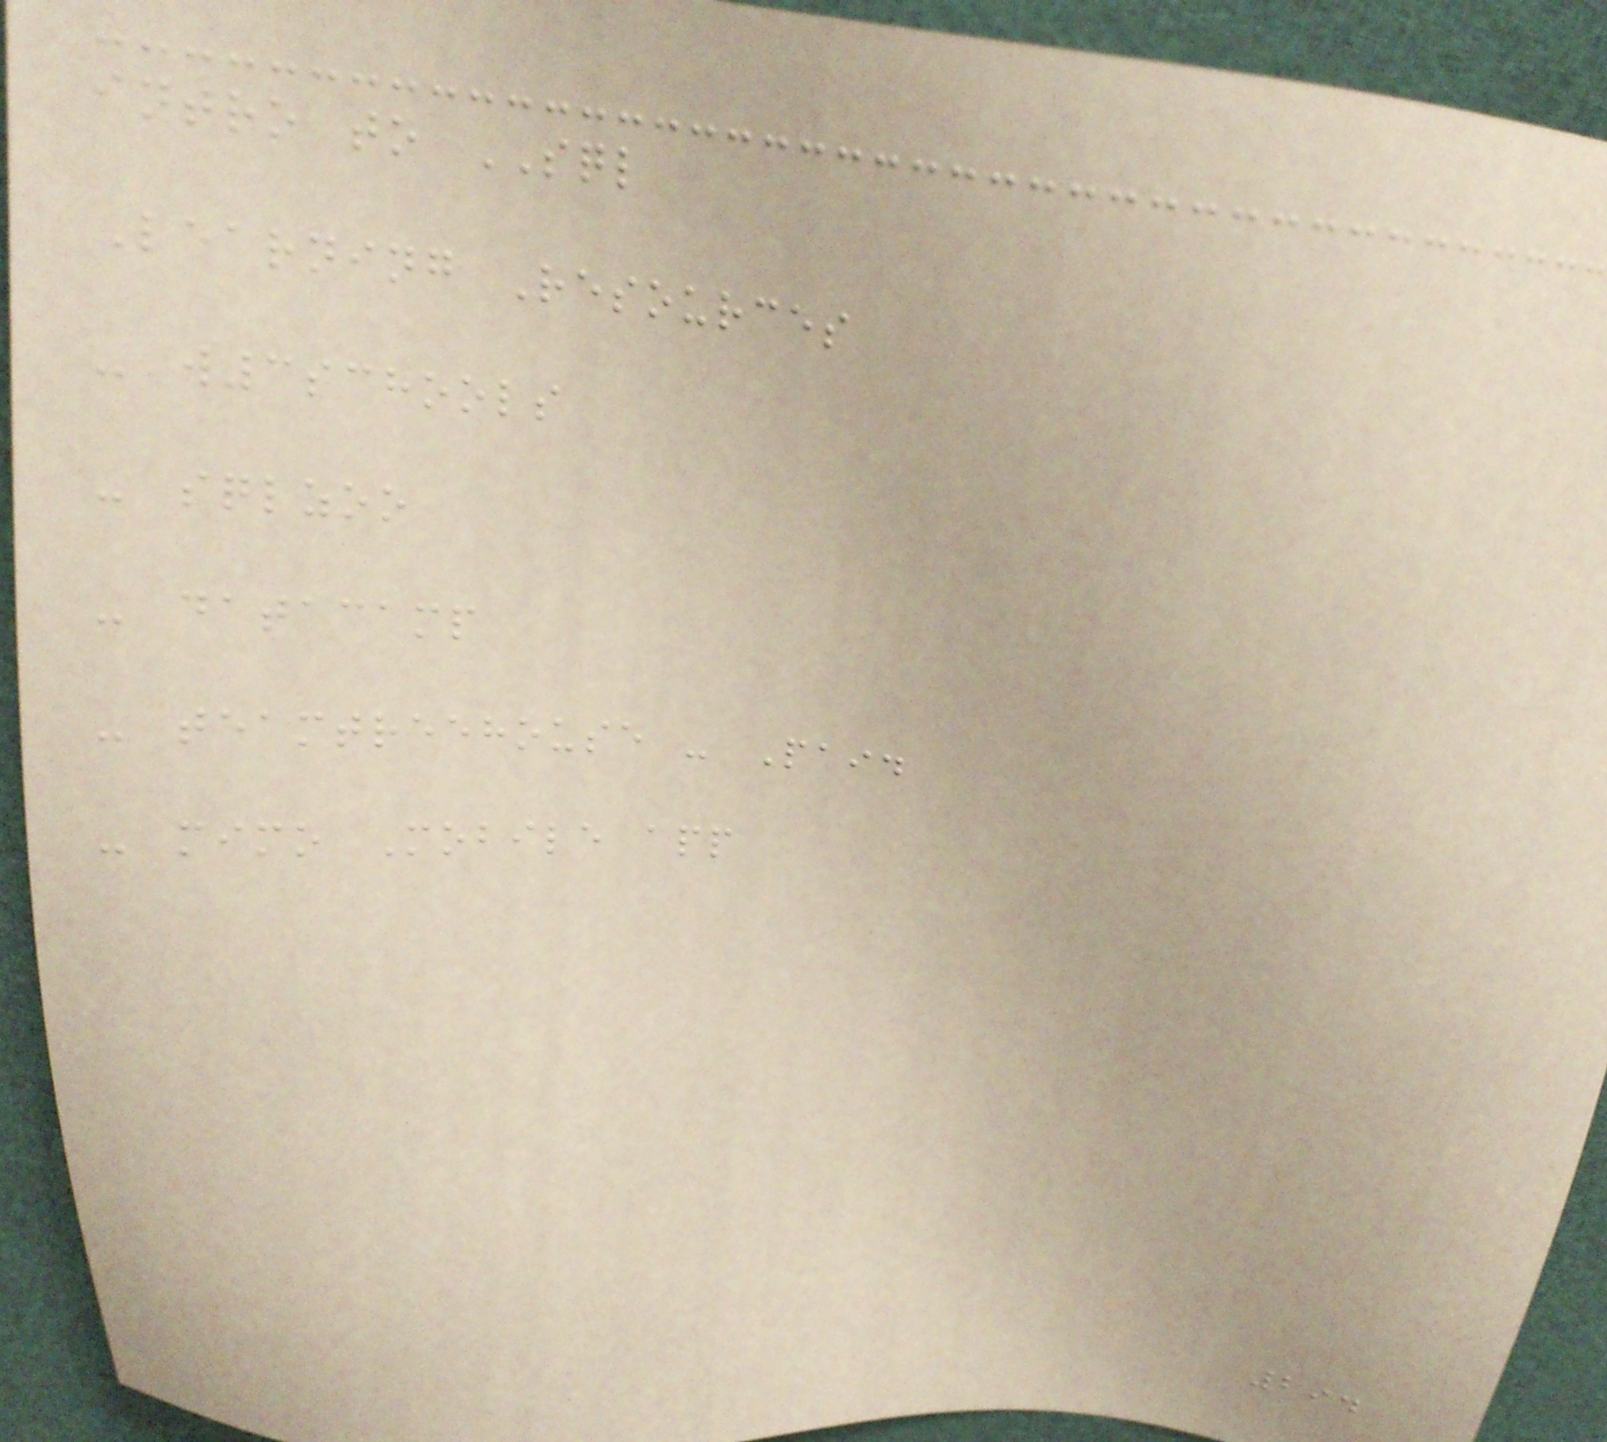intro to SQL
Learning Resources
- w3schools
- sqlzoo
- datacamp
- teamtreehouse - Paid
- mimo Mobile app
294
